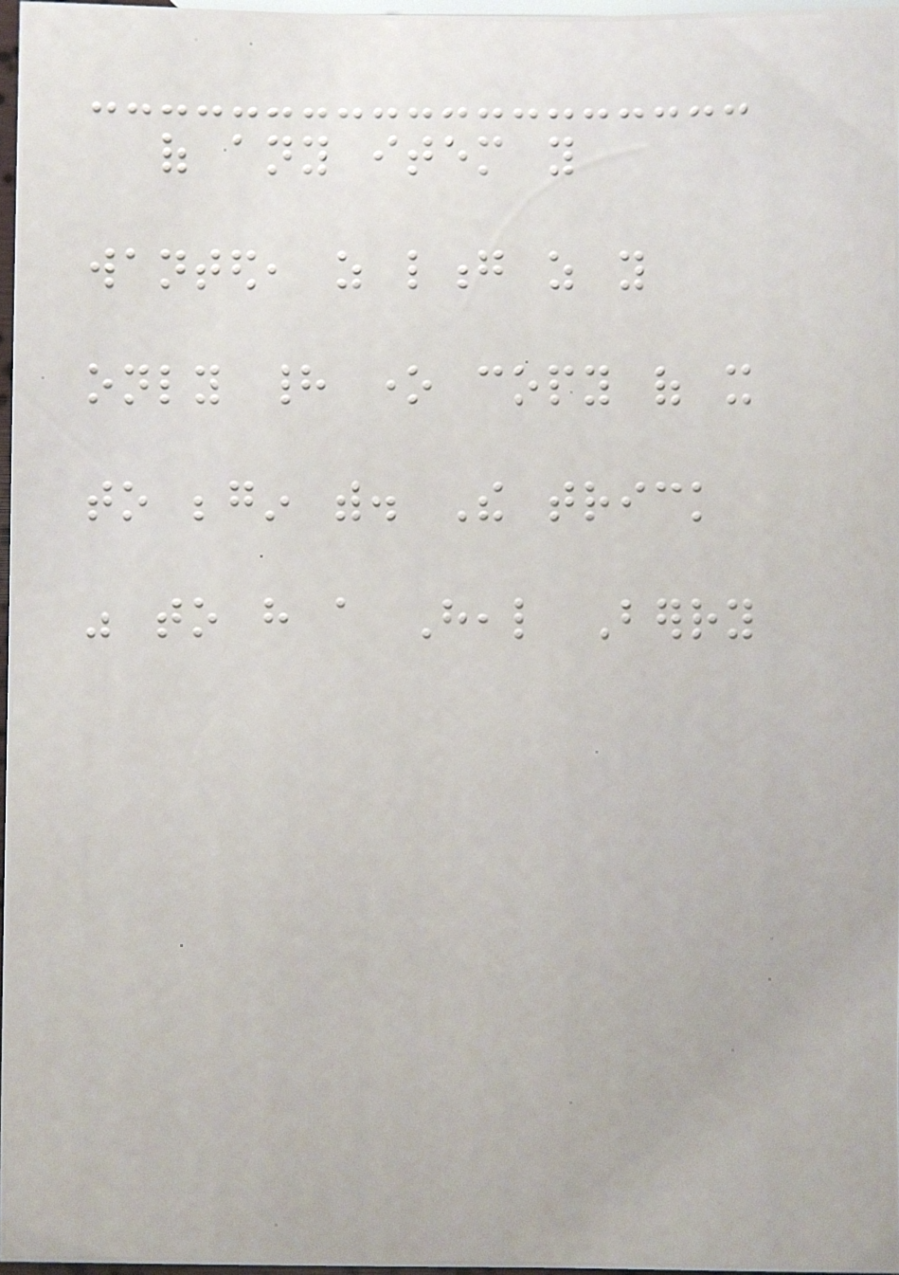of any item you
wanted, as long as you
only had one copy of it
to begin with. The trick
was to have a Heal Berry
